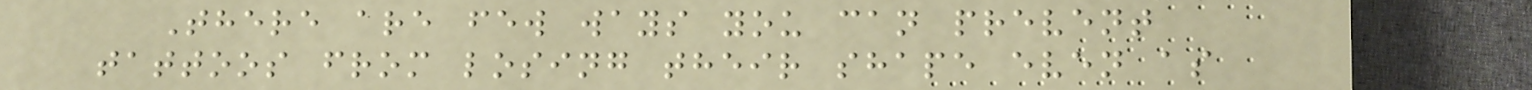There are few ways you can prevent
tattoos from losing their shape even as
